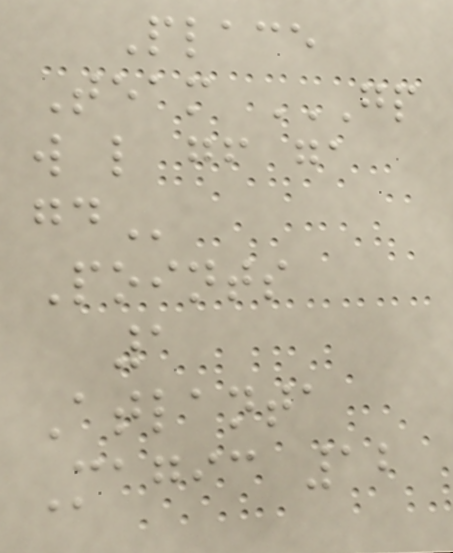Place
Team GP
W L GF GA
GD
Points
1
Atlanta
Magic 12
